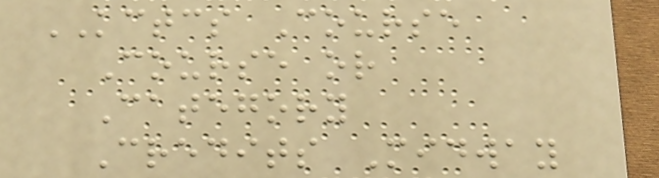KCTCS Course
Course or
Category
Credits Midway
